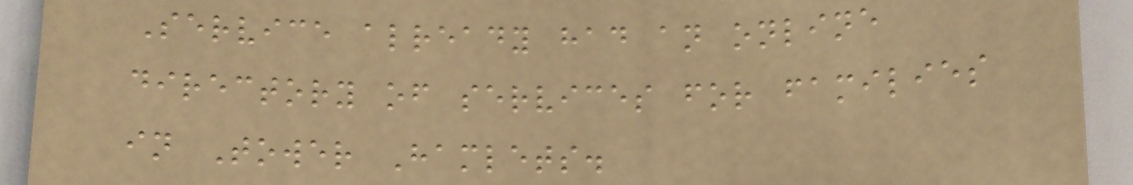Service already had an online
directory of services for families
in Tower Hamlets.
